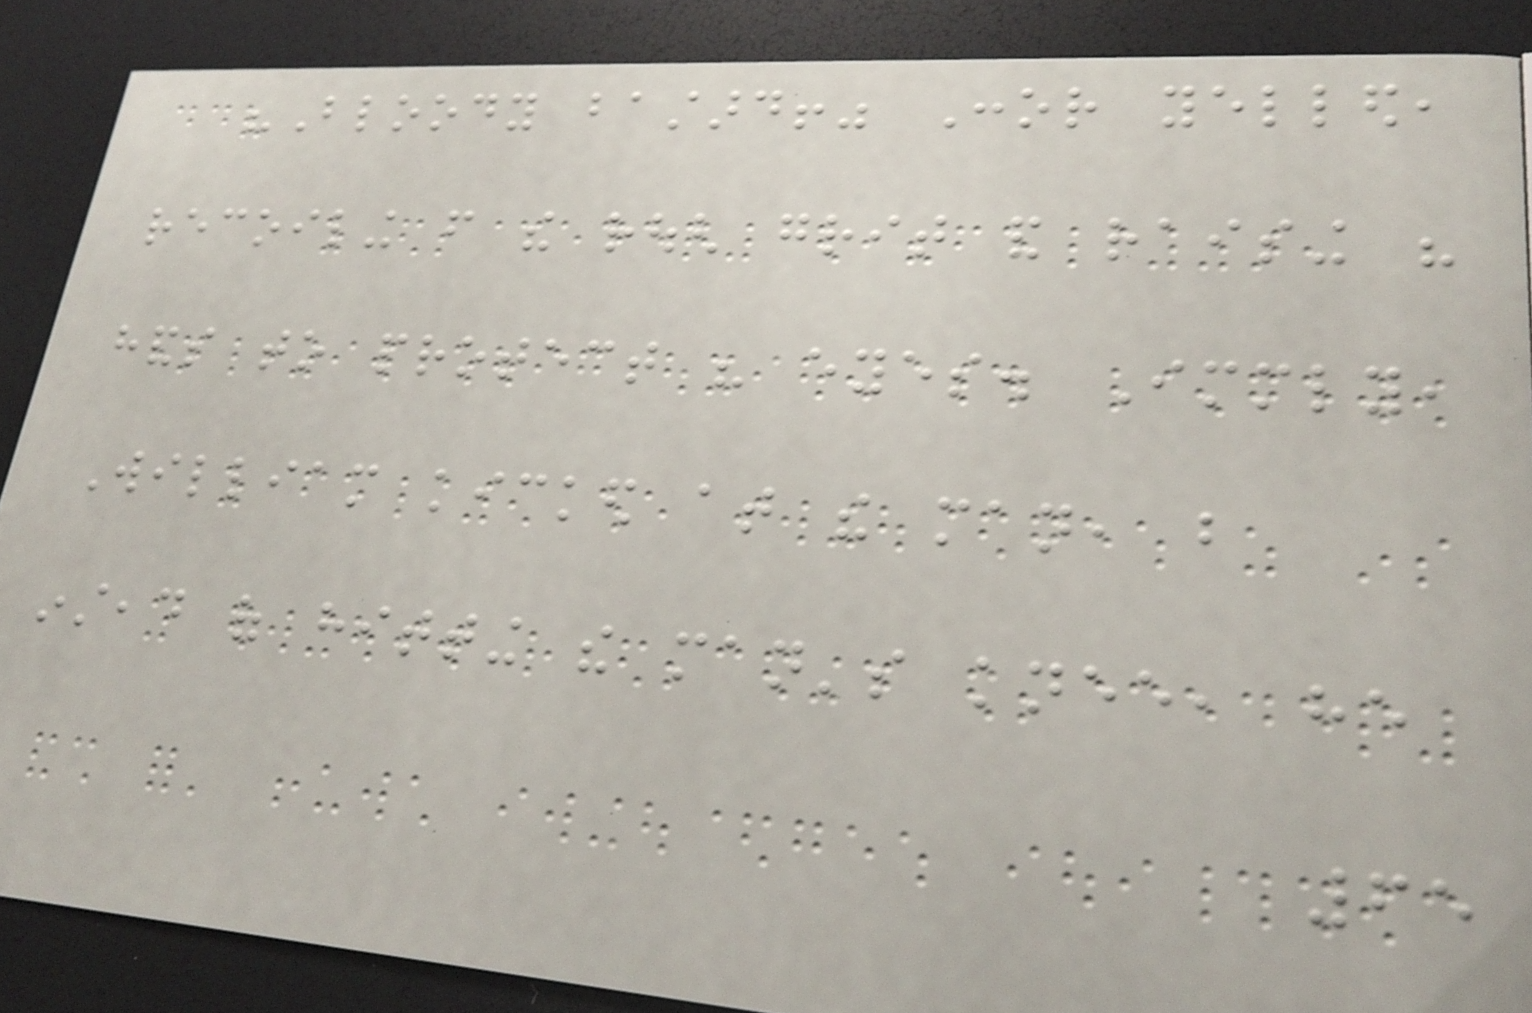"Bloody bastard!" Conor yelled,
recoiling from the rough grit and raising his
hands to protect his eyes. Immediately,
William kicked at the man, but
instead of hitting the man's knee, he
65
